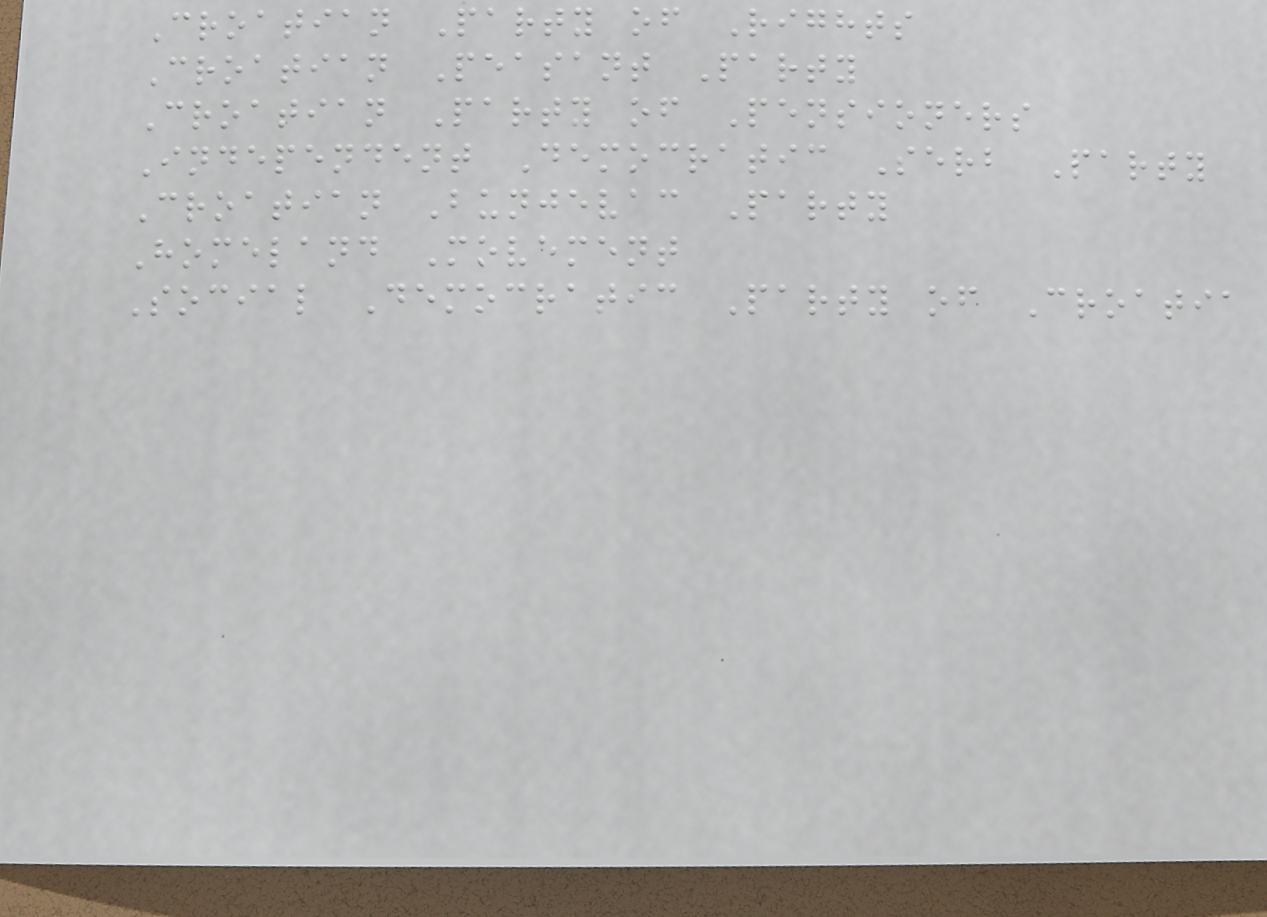Croatian Party of Rights
Croatian Peasant Party
Croatian Party of Pensioners
Independent Democratic Serb Party
Croatian Bunjevac Party
Homeland Movement
Social Democratic Party of Croatia
